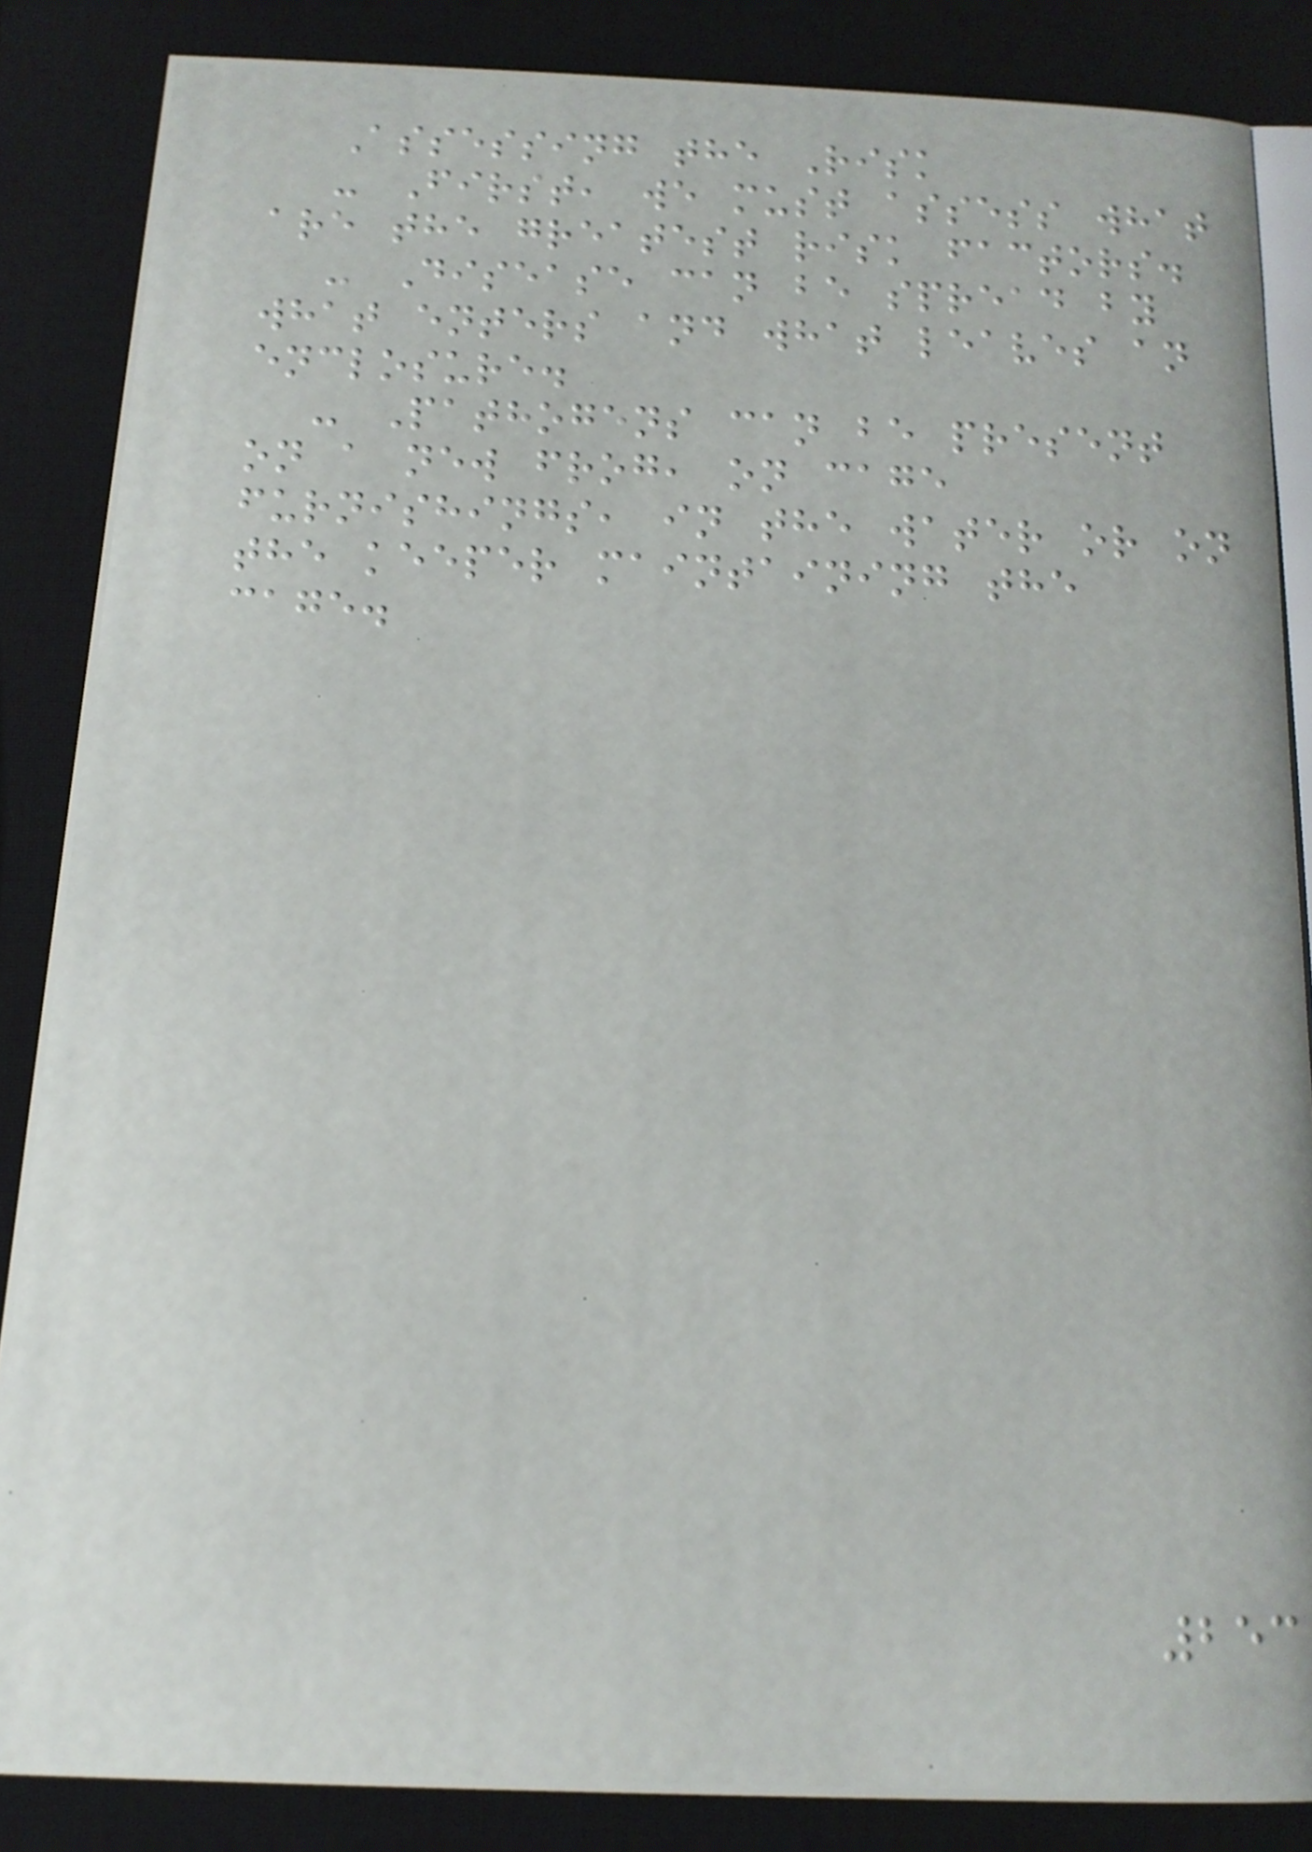Assessing the Risk
- First, we must assess what
are the greatest risk factors.
- Disease can be spread by
what enters and what leaves an
enclosure.
- Pathogens can be present
on a new frog, on cage
furnishings, in the water or on
the keeper maintaining the
cage.
253
